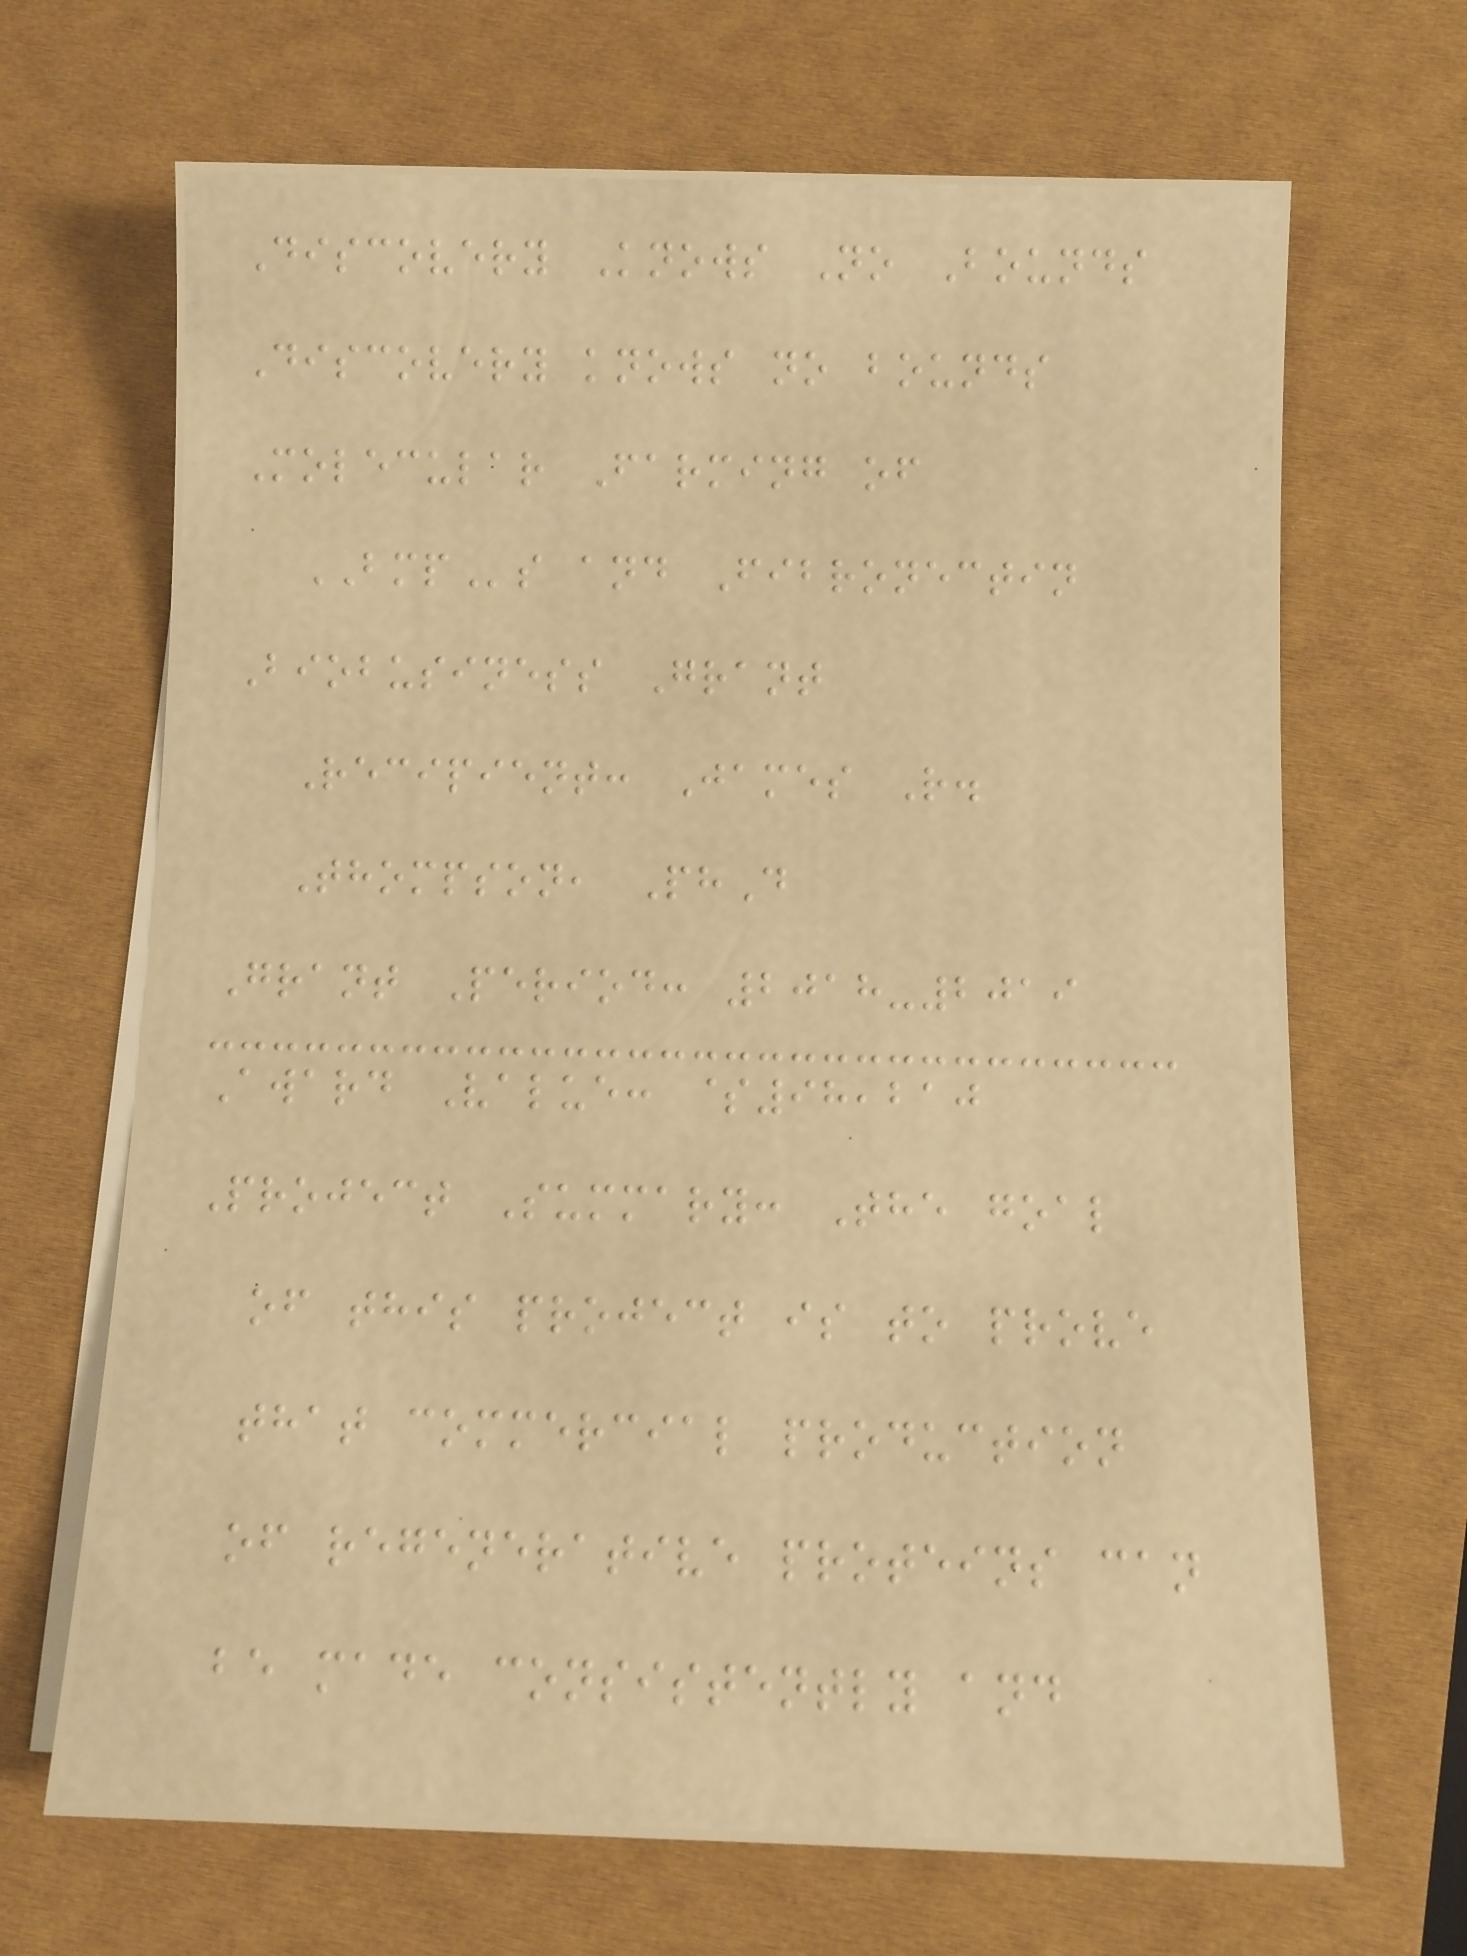Discovery Knows No Bounds
Discovery knows no bounds
Molecular Farming of
BMPs and Fibronectin
Biobusiness Grant
Recipient: James R.
Thompson, PhD
Grant Period: 2018-2019
Award Value: $98,210
Project Summary: The goal
of this project is to prove
that commercial production
of regenerative proteins can
be made consistently and
